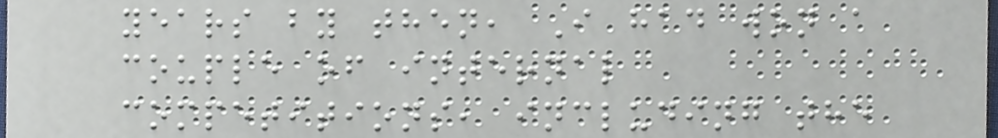years by then, I had won a
couple of internal
competitions, including the
